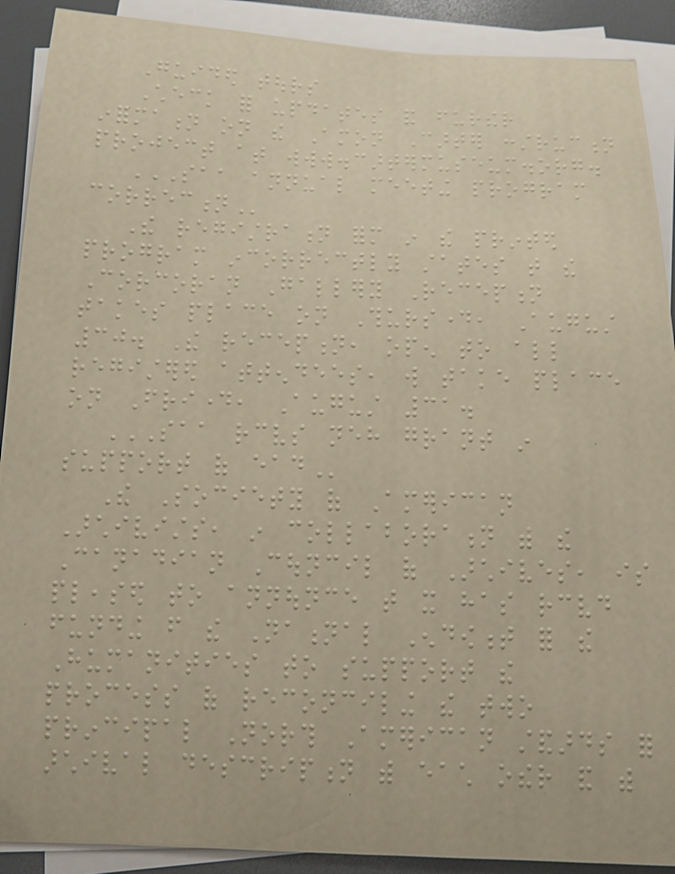Guided tours
Check for updates and further
information on the Amon Carter construction
project at www.cartermuseum.org.
SAA ANNUAL MEETING PROGRAM
CORRECTION
The registration form in the printed
program incorrectly states that the
Corcoran Gallery Reception
takes place on Thursday, August
30. The reception, open to all
registered attendees, will take place
on Friday, August 31.
SAA RECEIVES NEH GRANT IN
SUPPORT OF EAD
The Society of American
Archivists, in collaboration with the
Canadian Council of Archives, is
pleased to announce that it has received
funding from the National Endowment for the
Humanities to support the
process of reconciling the two
principal North American standards for
archival description with each other and with
